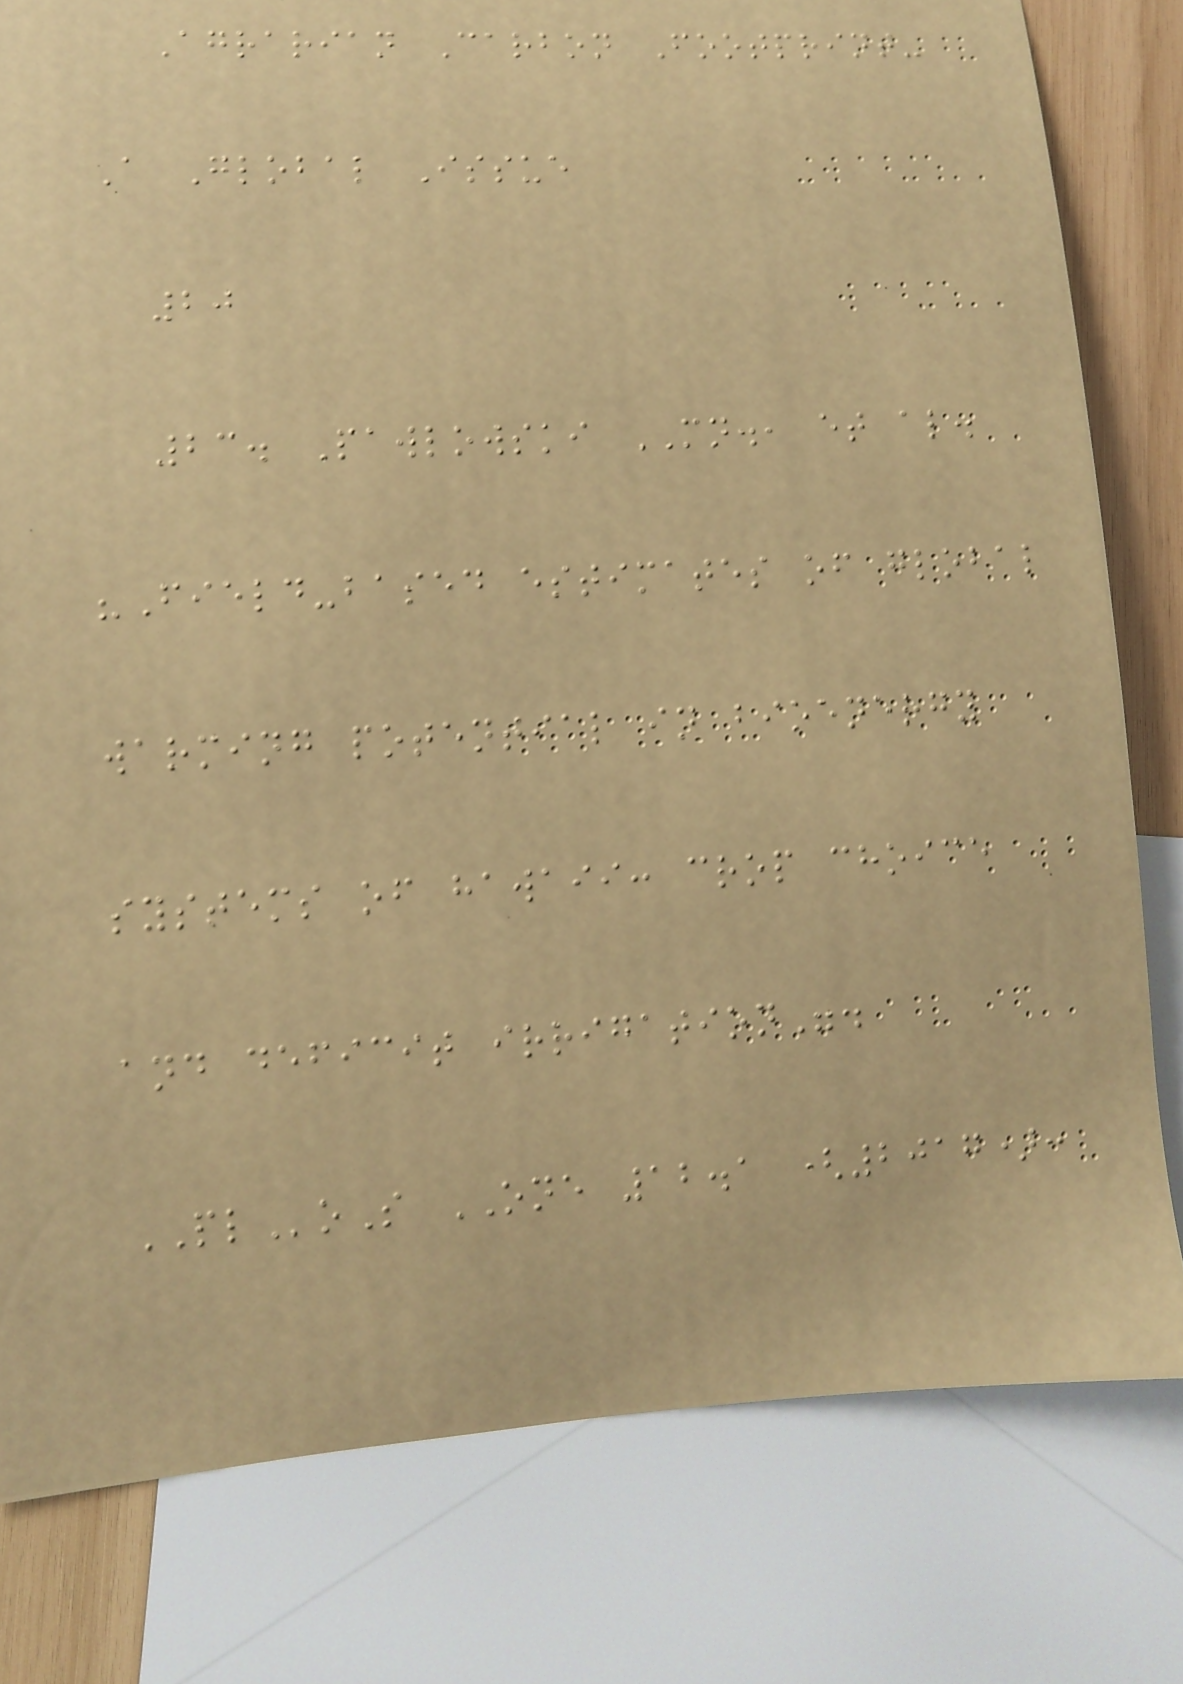Agrarian Carbon Footprint-
A Global Issue
20
23. Pawlowski MN., et al.
"Field-based estimates of global
warming potential in bioenergy
systems of hawaii: crop choice
and deficit irrigation".
PLoS ONE 12.1 (2017):
